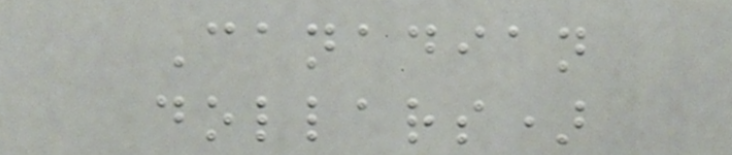Canadian
dollars)
